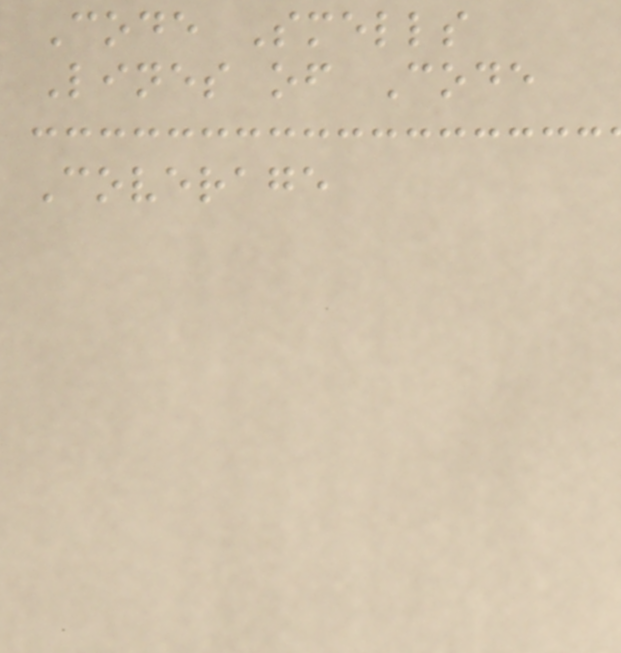Code Smells
Lines of Code
Coverage
